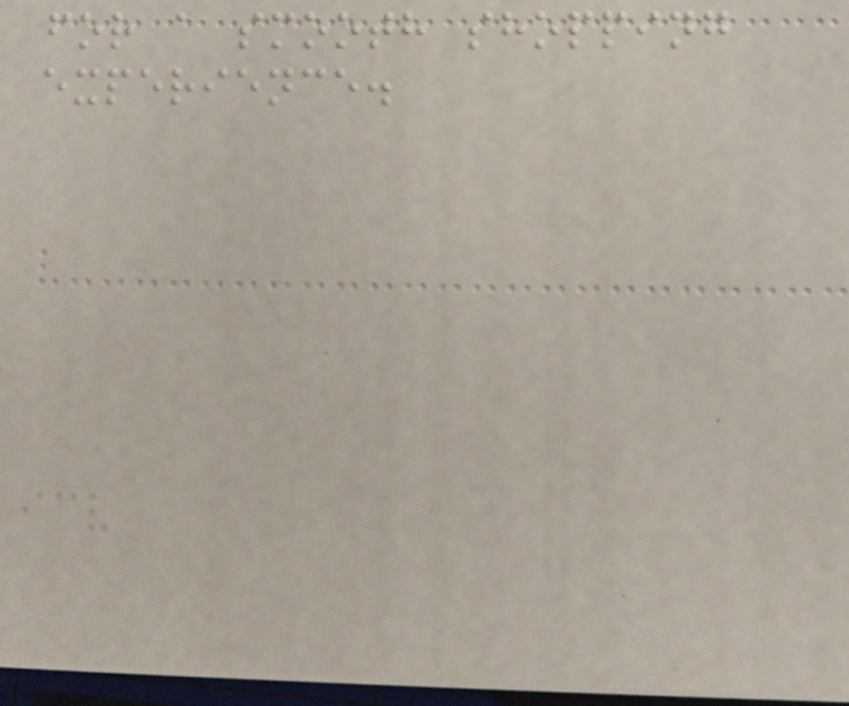for a smooth shopping
experience.
